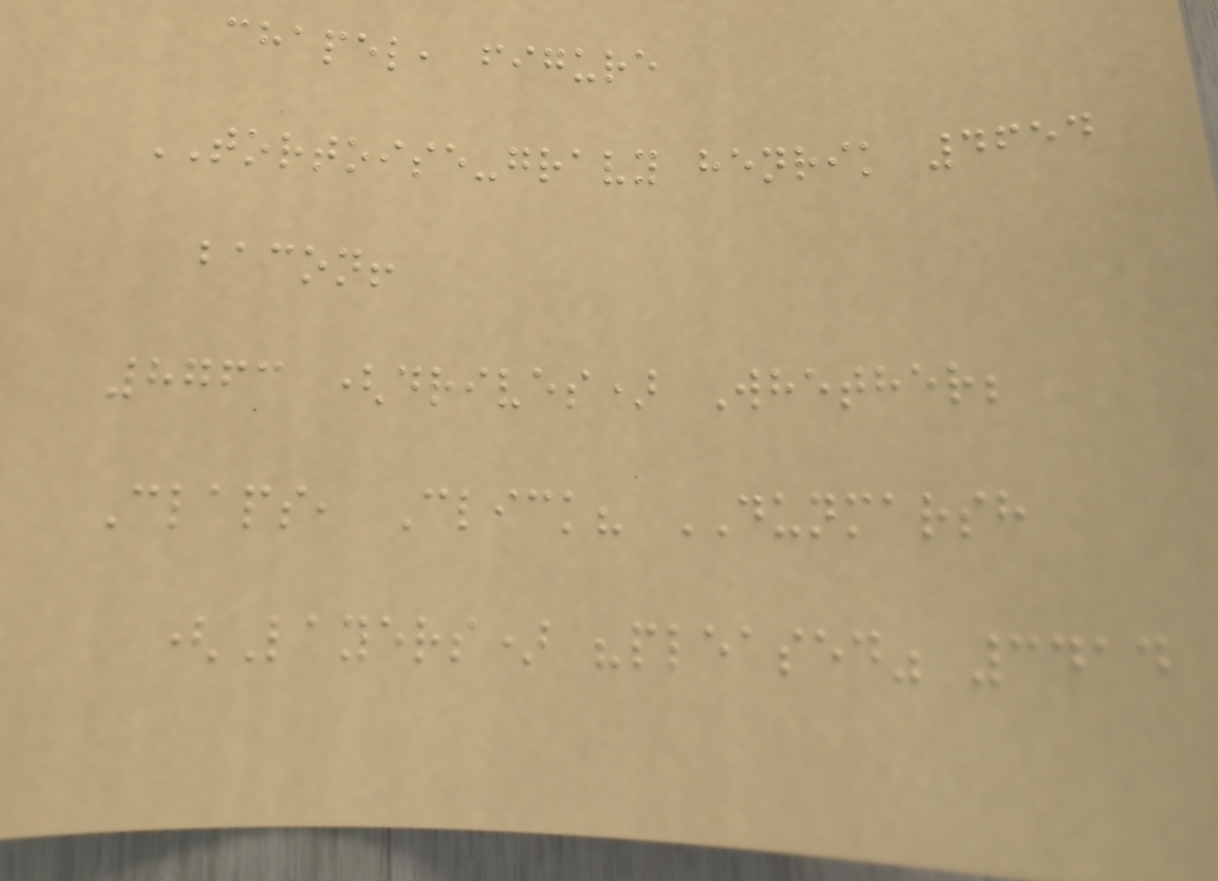chapel, figure
TORTOISE-gravy henrik 4654
bacon!
8763 (drives) Whether;
Claps, Click? DUNMARSH
(Layers) "pleased" 3414
